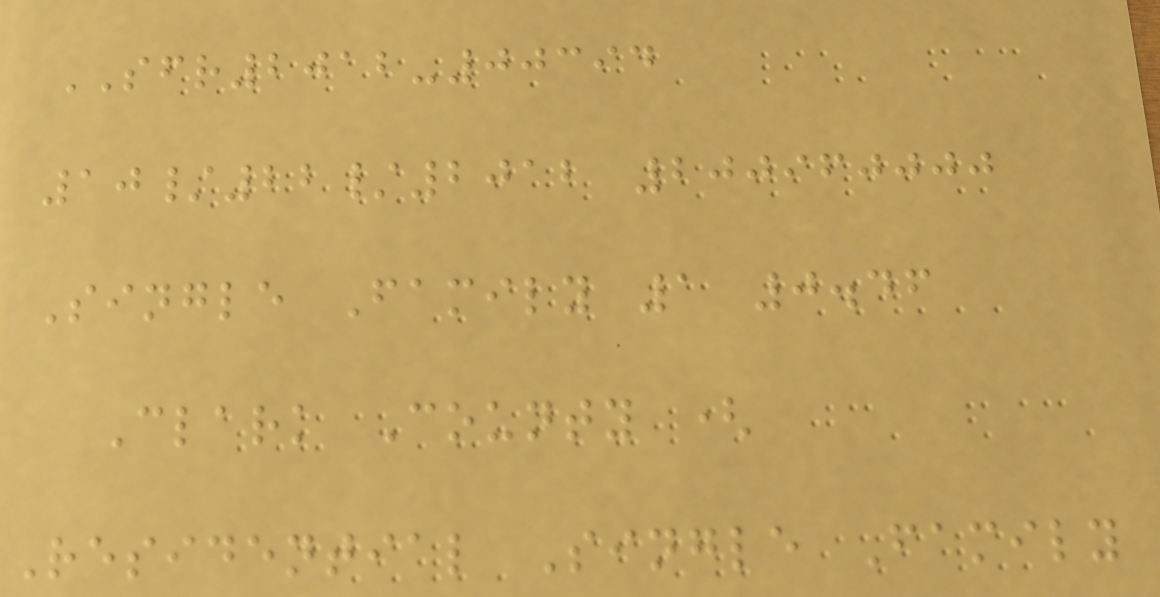SFR2012-00394
10/22/2012 200960000
Single Family 1 0.46
Clark County (
Residential Single Family
